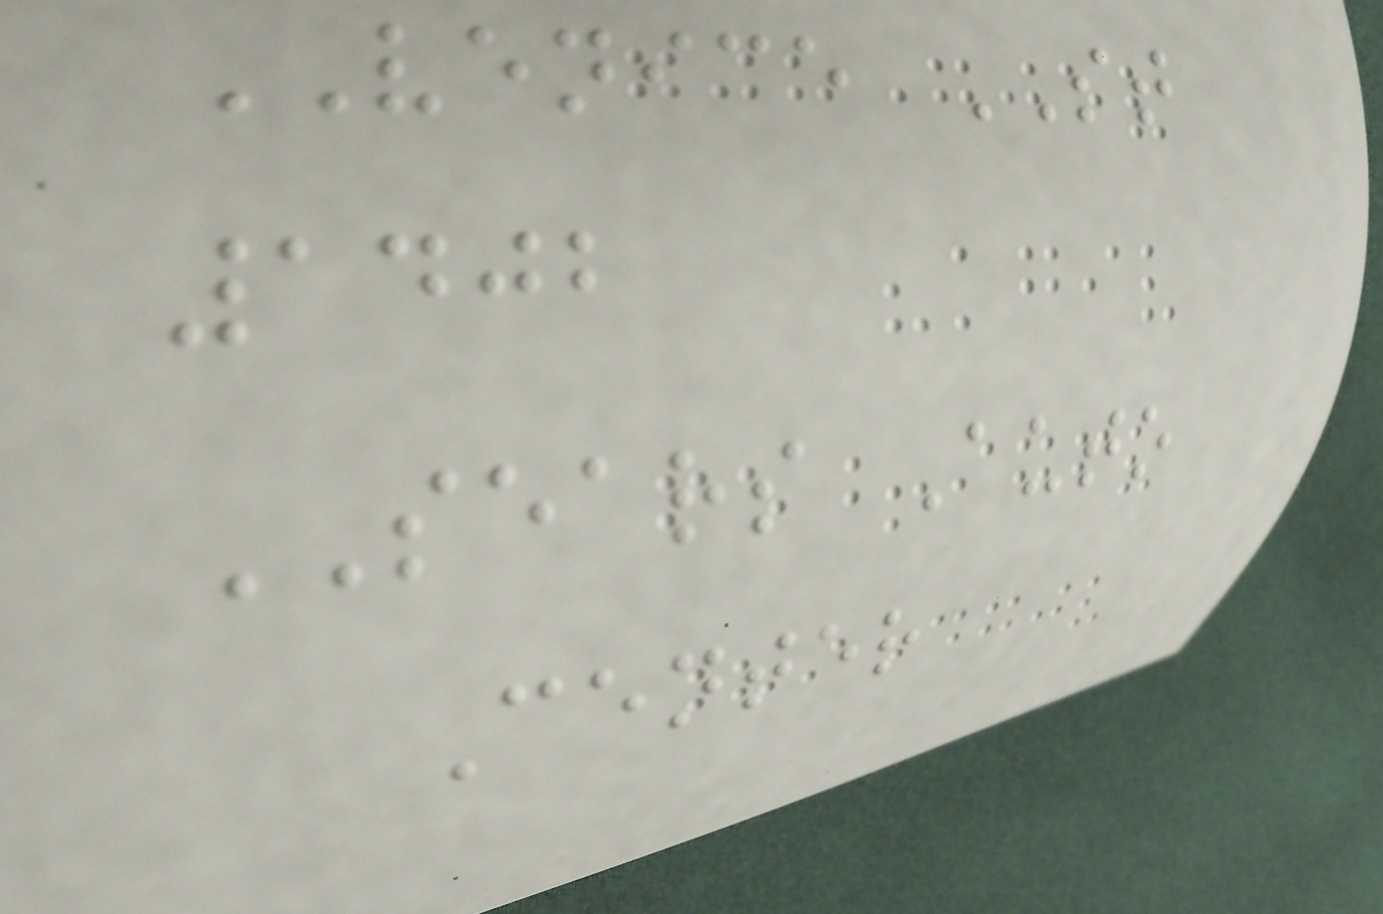VENICE ST
1402
SEARS Auto
Center
